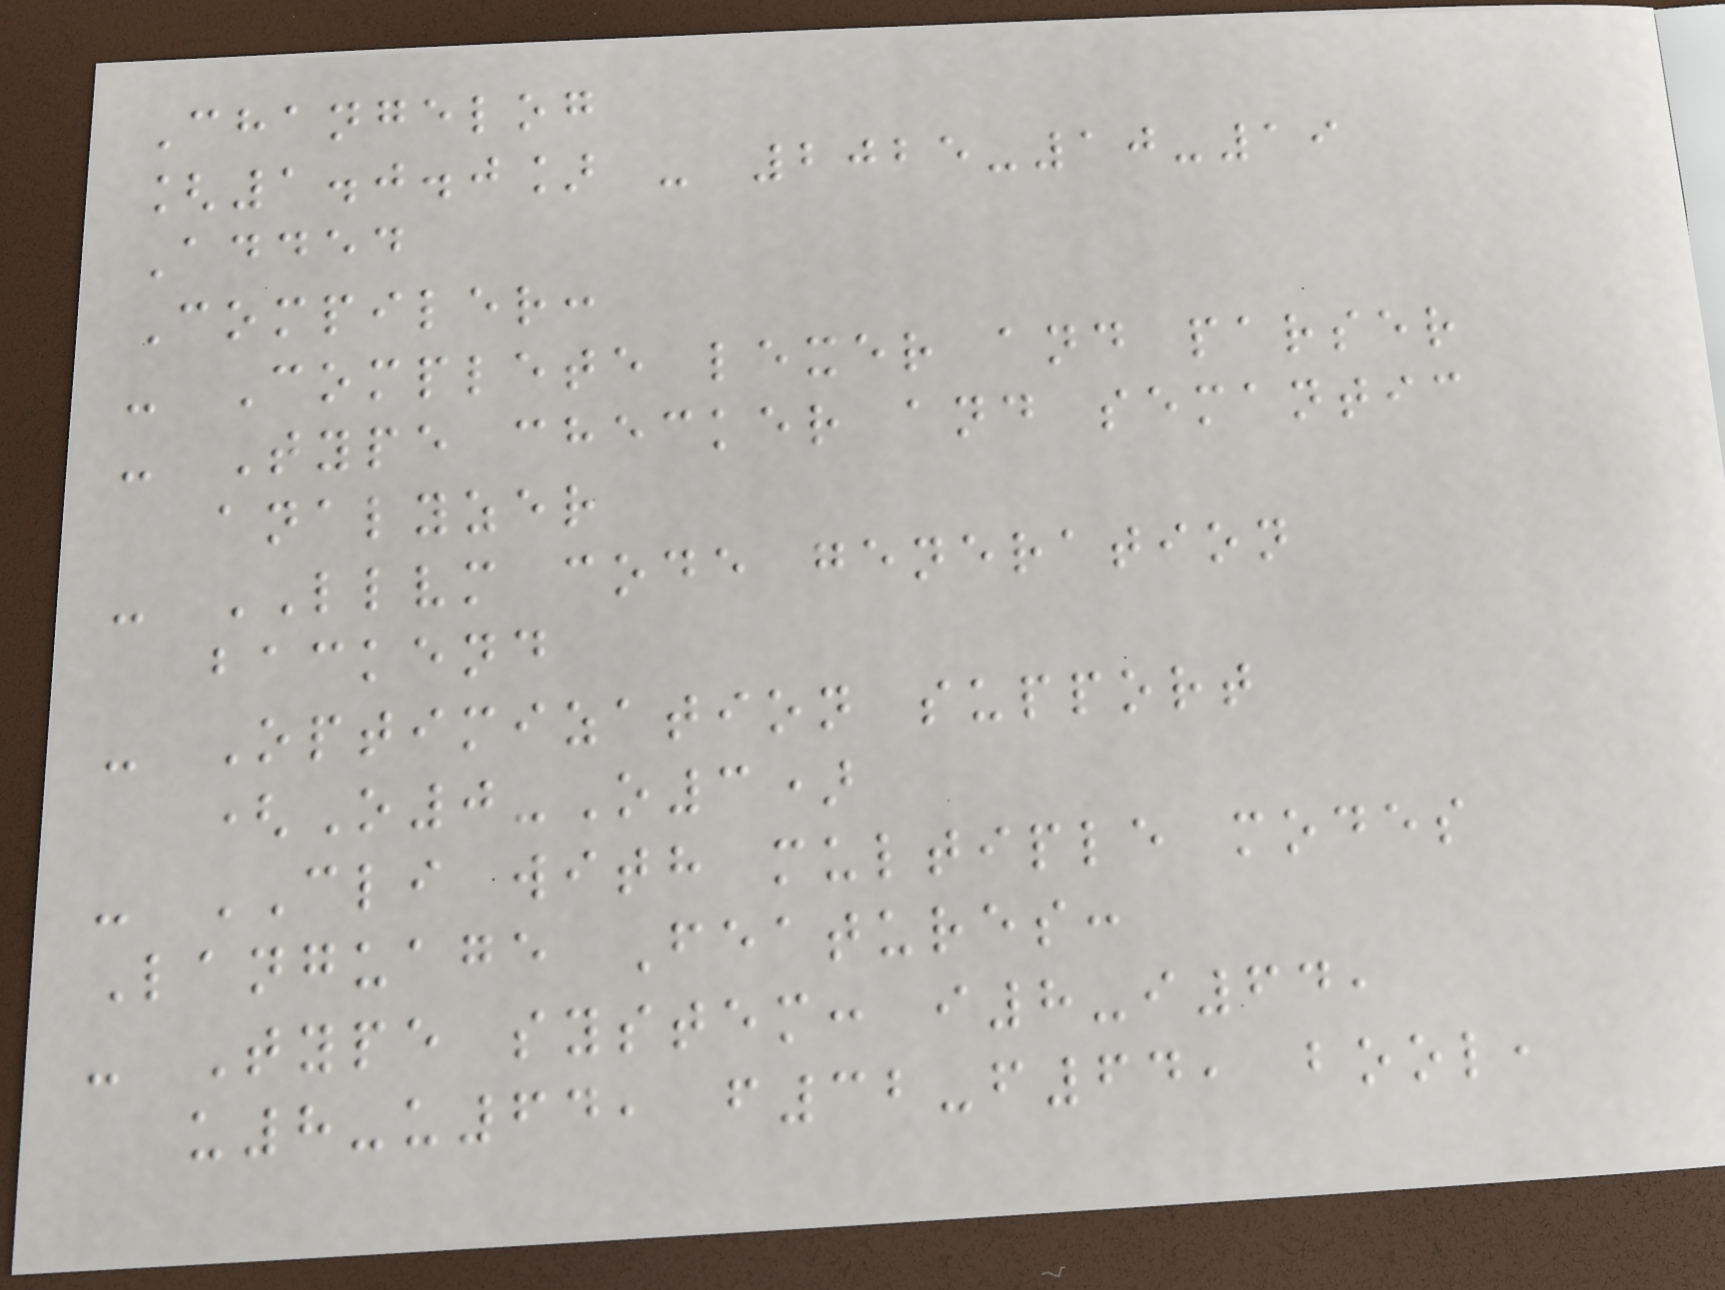Changelog
[1.0.0] - 2025-10-19
Added
Compiler:
- Complete lexer and parser
- Type checker and semantic
analyzer
- LLVM code generation
backend
- Optimization support
(O0-O3)
- CLI with multiple modes
Language Features:
- Type system: i8-i64,
u8-u64, f32-f64, bool,
